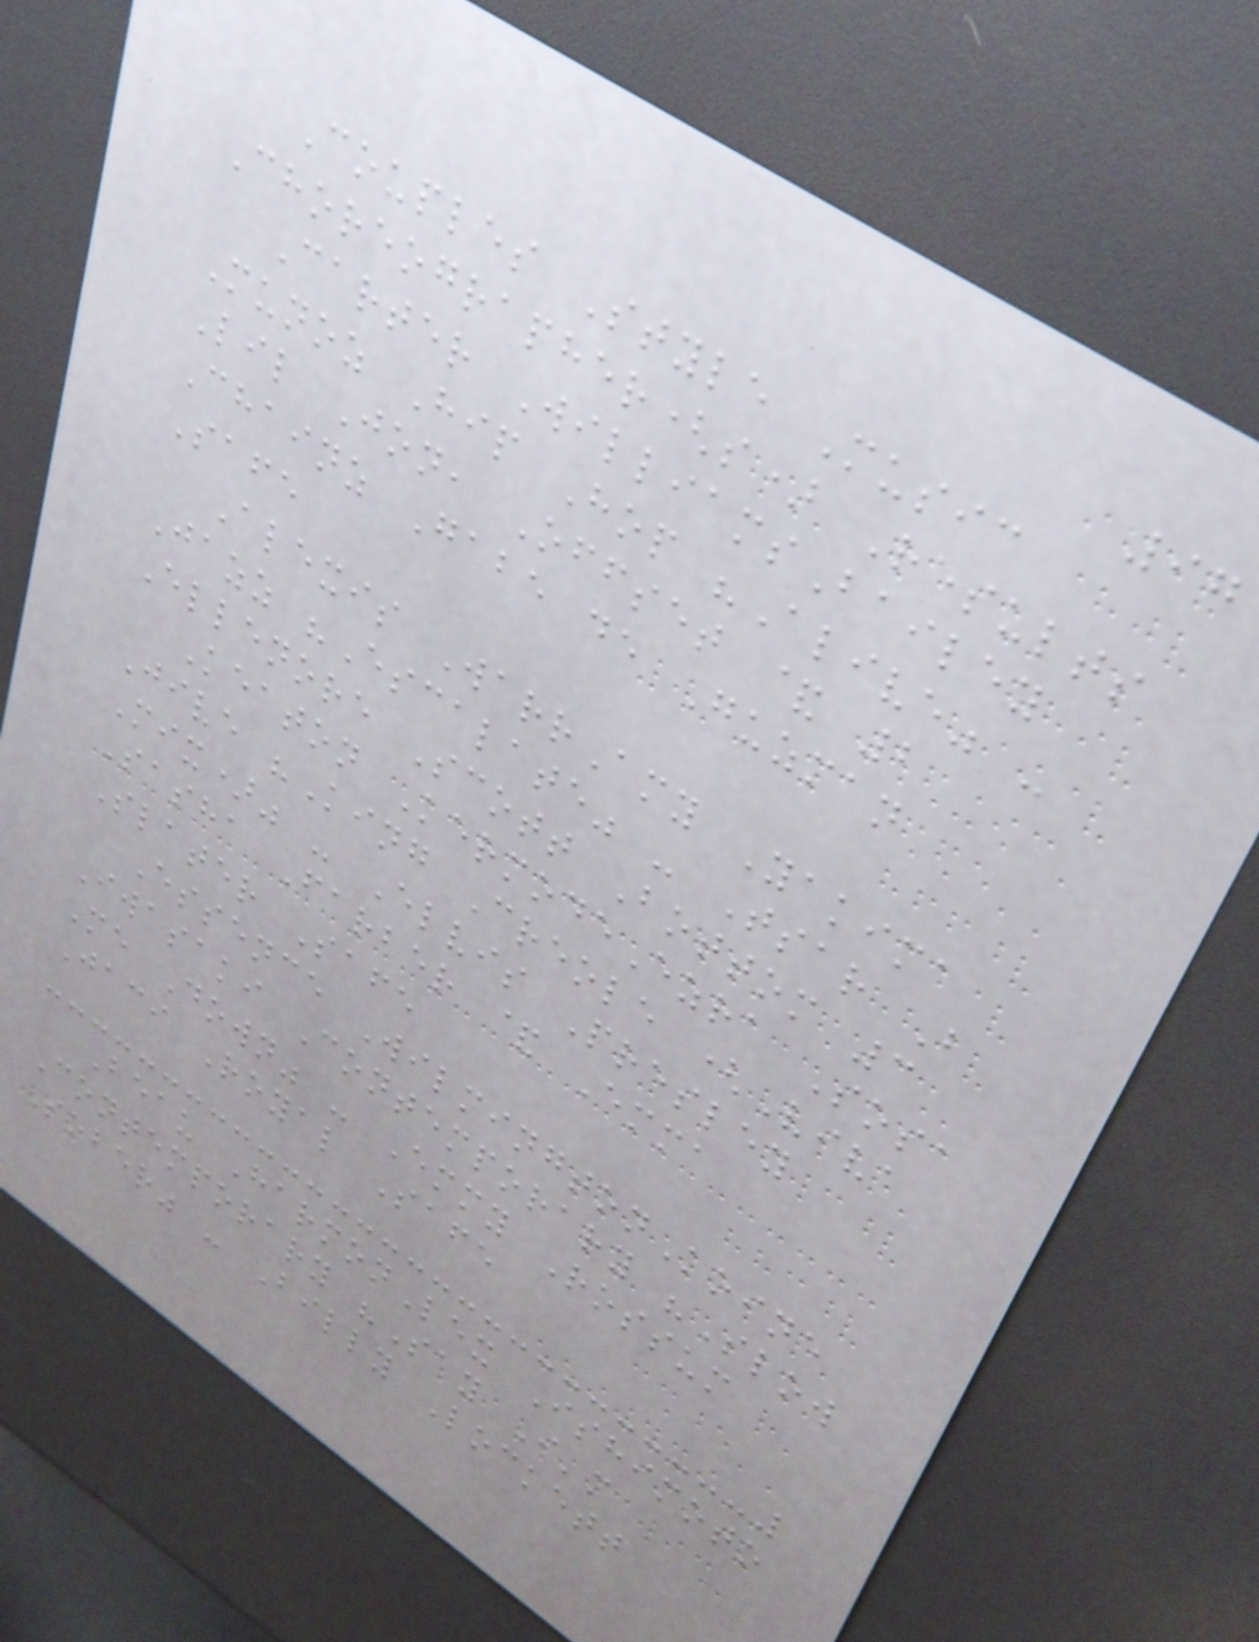97
Couples Style Music
Choreographer(s) Results
Carter WilliamsBailey
Munoz Hip Hop "Alive" -
Lil Jon, Offset & 2
Chainz Gabe de Guzman
Safe
Alexis WarrAmy Yakima
Jazz "Escalate" - Tsar B
Ellenore Scott Bottom 3
Keaton KermodeEzra Sosa
Jive "King Creole (Viva
Mix)" - Elvis Presley
Sasha Farber & Emma
Slater Safe
Essence WilmingtonKoine
Iwasaki Contemporary "Slow
Me Down" - Emmy Rossum
Jaci Royal Safe
Beau HarmonLex Ishimoto
Contemporary "Say I'm
Sober" - Billy Lockett
